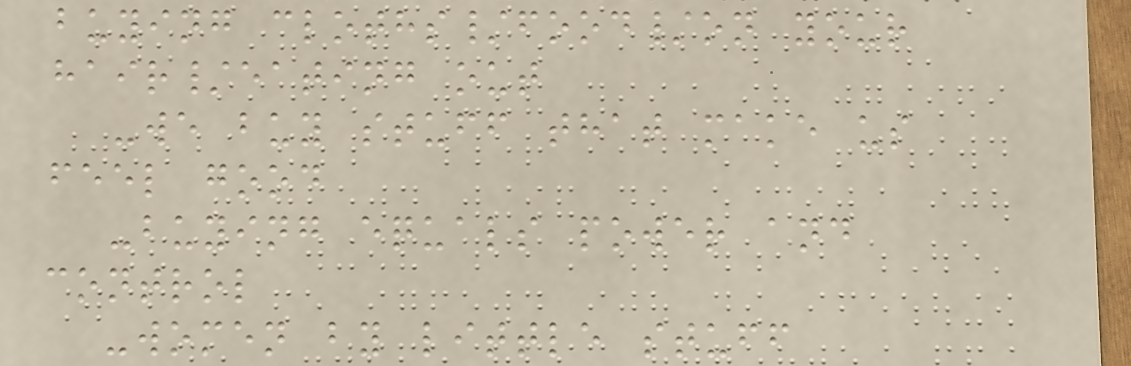buying cloths/food/on your
hair/eating out
-we buy stuff that make us
feel good
-buying equals power and
control
-women by little stuff
